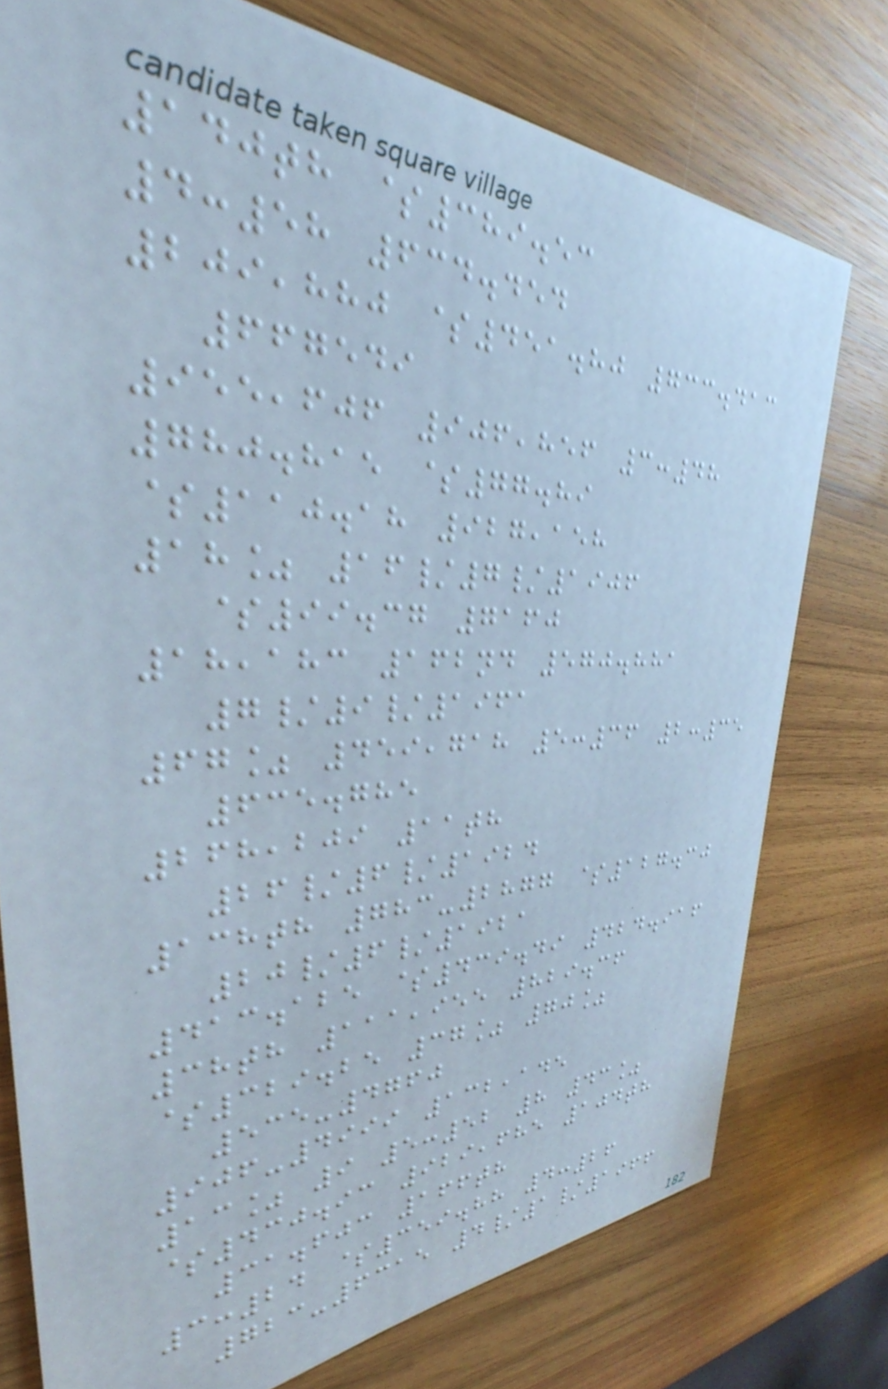140th $389.53
4:58 634.454
209,880 $451.80 733.413
667549
955,606 906,856 3:48
780.815 $77.89
$110.18 927,158
18% 16/7/1906
$99.37 7160
18,183 162nd 570.881
7/9/1961
67% 459,718 5:36 2:35
635.785
268,209 11th
26/6/1924
138th 783-2877 $127.30
20/6/1921
413.125 $439.49 424.916
38th 111,955 829.36
$329.25 37% 70%
535-4760
906-4999 132,145
13% 9 5:52 8 43%
$430.93 929,685 104th
31.603 166th
3:24 $359.88 4:26
723-6315 4/1/1966
